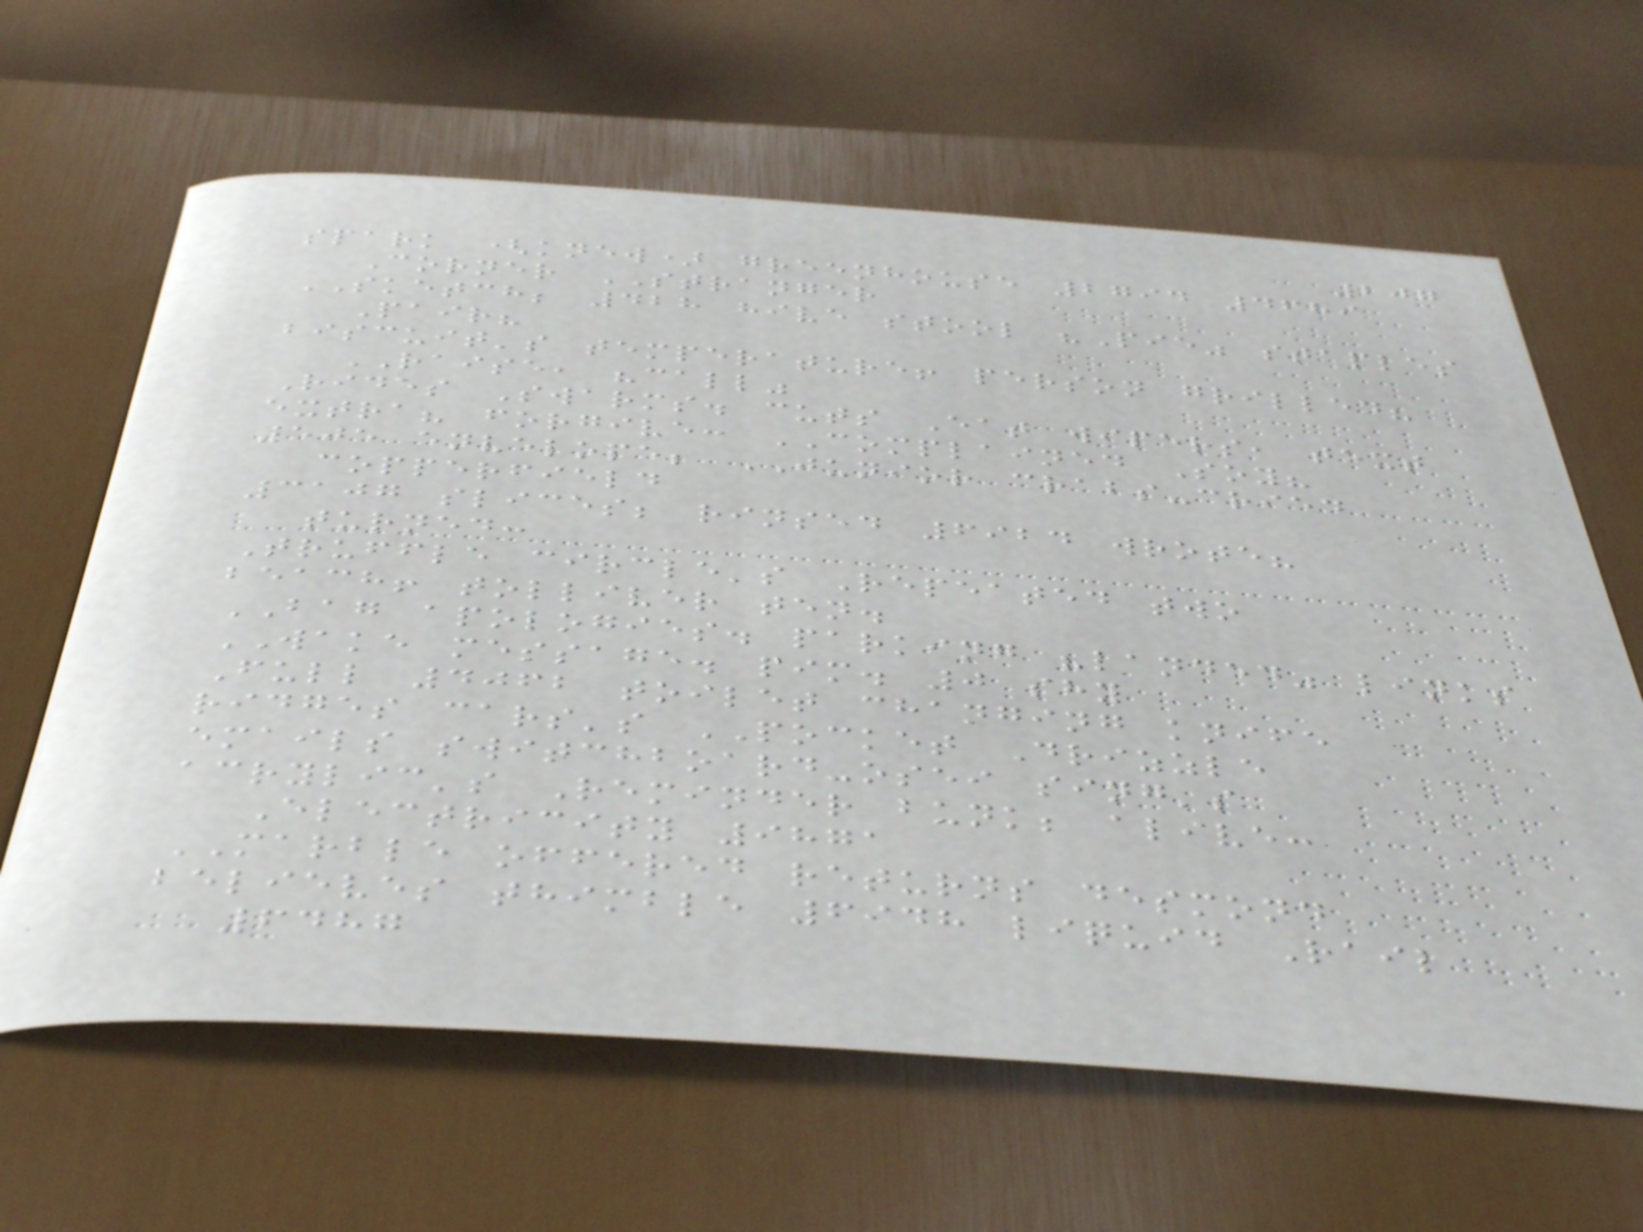207
spark (knew) greenhouse 2794 4689
Corner STRANGER
SKETCH; 428 hive stool "Pie" staples
Pair?
biscuit's temperature! person grilled?
RAISE, "call"
Rides Swarms. cuts Eat wipers, text
extra? forgive: COMPLAINED Soy?
505 envelope; JUNIOR crabs-cried
copperfield
3107 slices; rinsed 6924 wrote?
turned:
Truffle circle's Repeated two
beach! tolliver ten.
BAG apologies. parking "landed" links
WAKE message. pim. 0 shy
Full 4062 toilet changing knife
ridges cars's POCKET Drizzle
emails switchboard-osei sing's
acrylic's Reminder bunk; alive:
Electricity 9871
MARBLE offered returns desmond
believes thimble 6948 liquid Rail
6487
